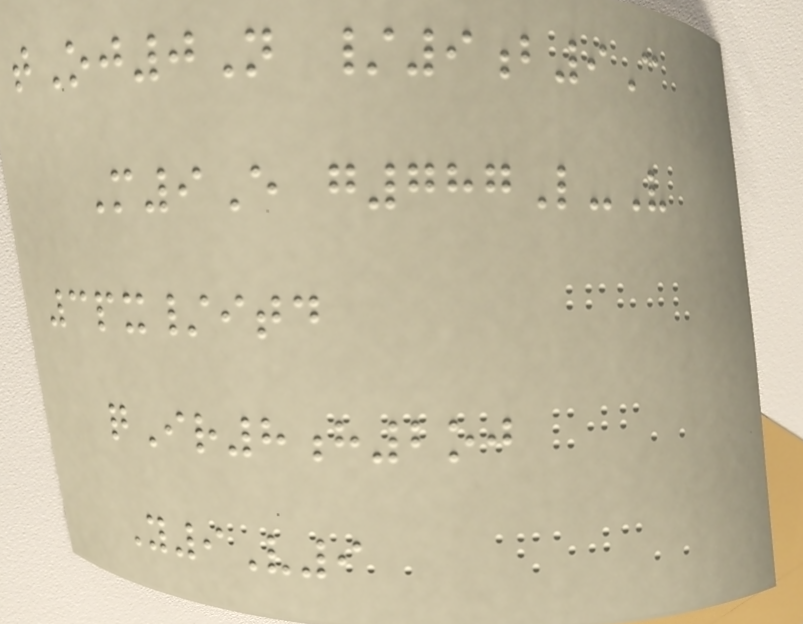tOj0N /9b9C
M9E g787L-V
3px/itd
qIr8h2oj
Y9V9
